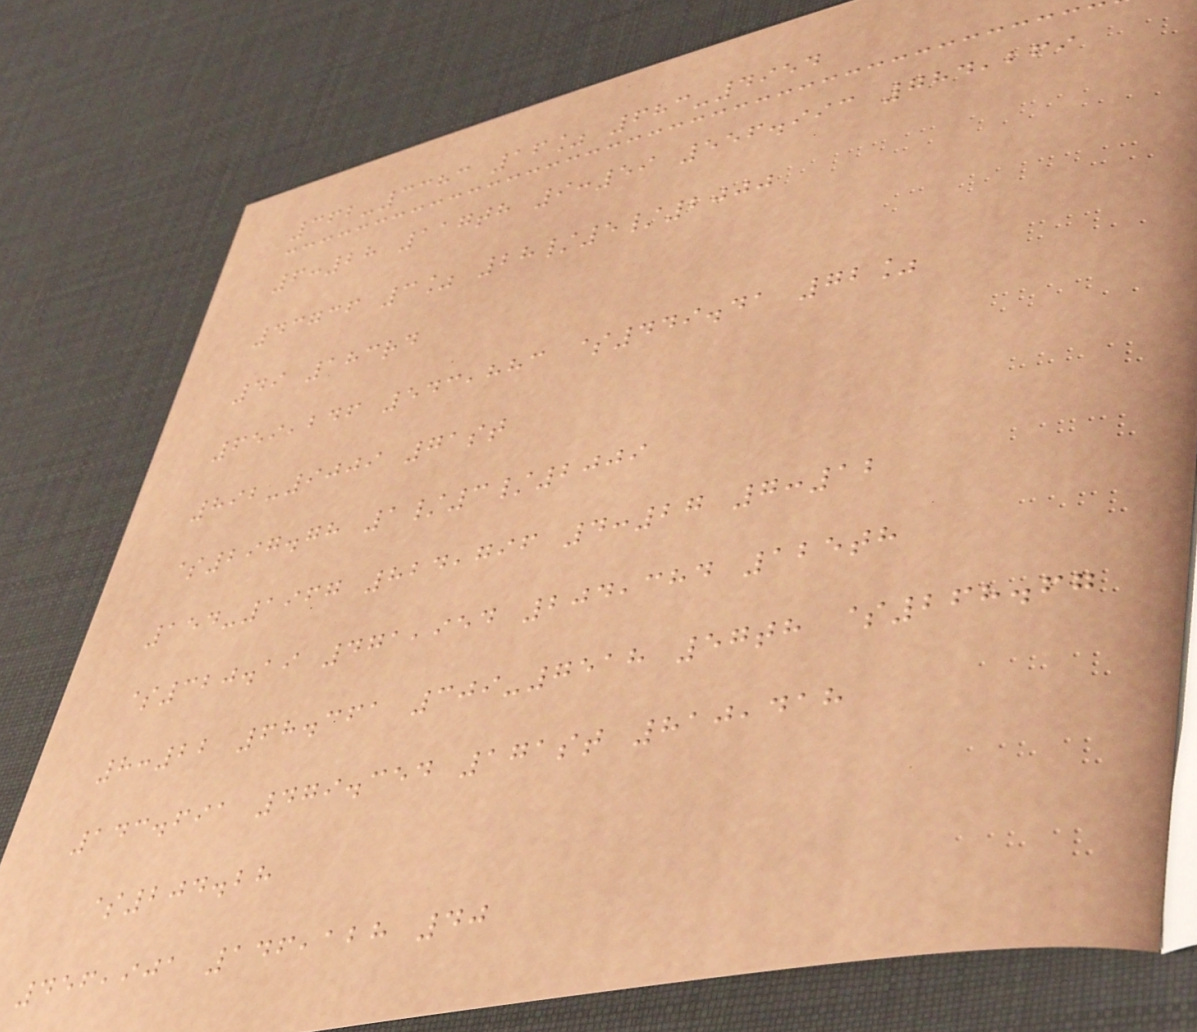362-3383 16% 683-4954
6:28 117th 9:59 556.993 784,269
43736 3% 28/5/2000
49 183rd
659,246 543,883 $449.41 72%
892-9009 71st
$297.78 1/3/2009
154-1967 824,796 4:27 7:12
$320.19 471,954 204,384 125th
8:22 68.361 309-7518 57th $268.67
143.691 479.354 171st 810,418
$204.28
456,901 146,128 40
